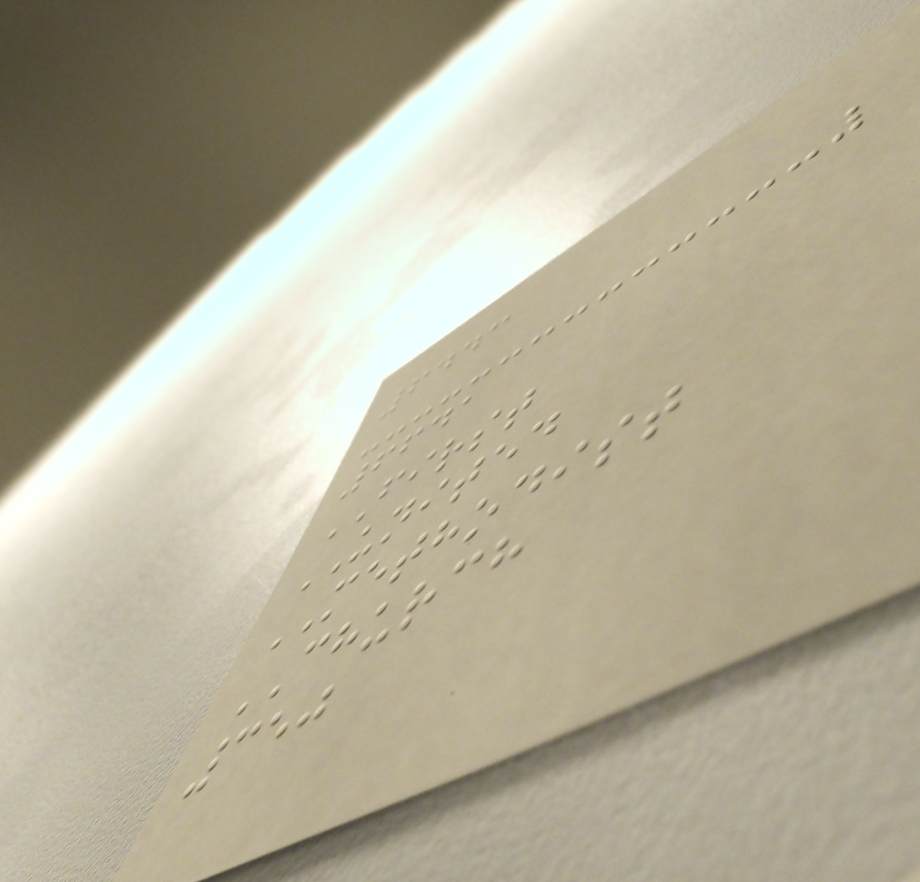6443
6641
FIRST
UNITED
METHODIST
CHURCH
350
